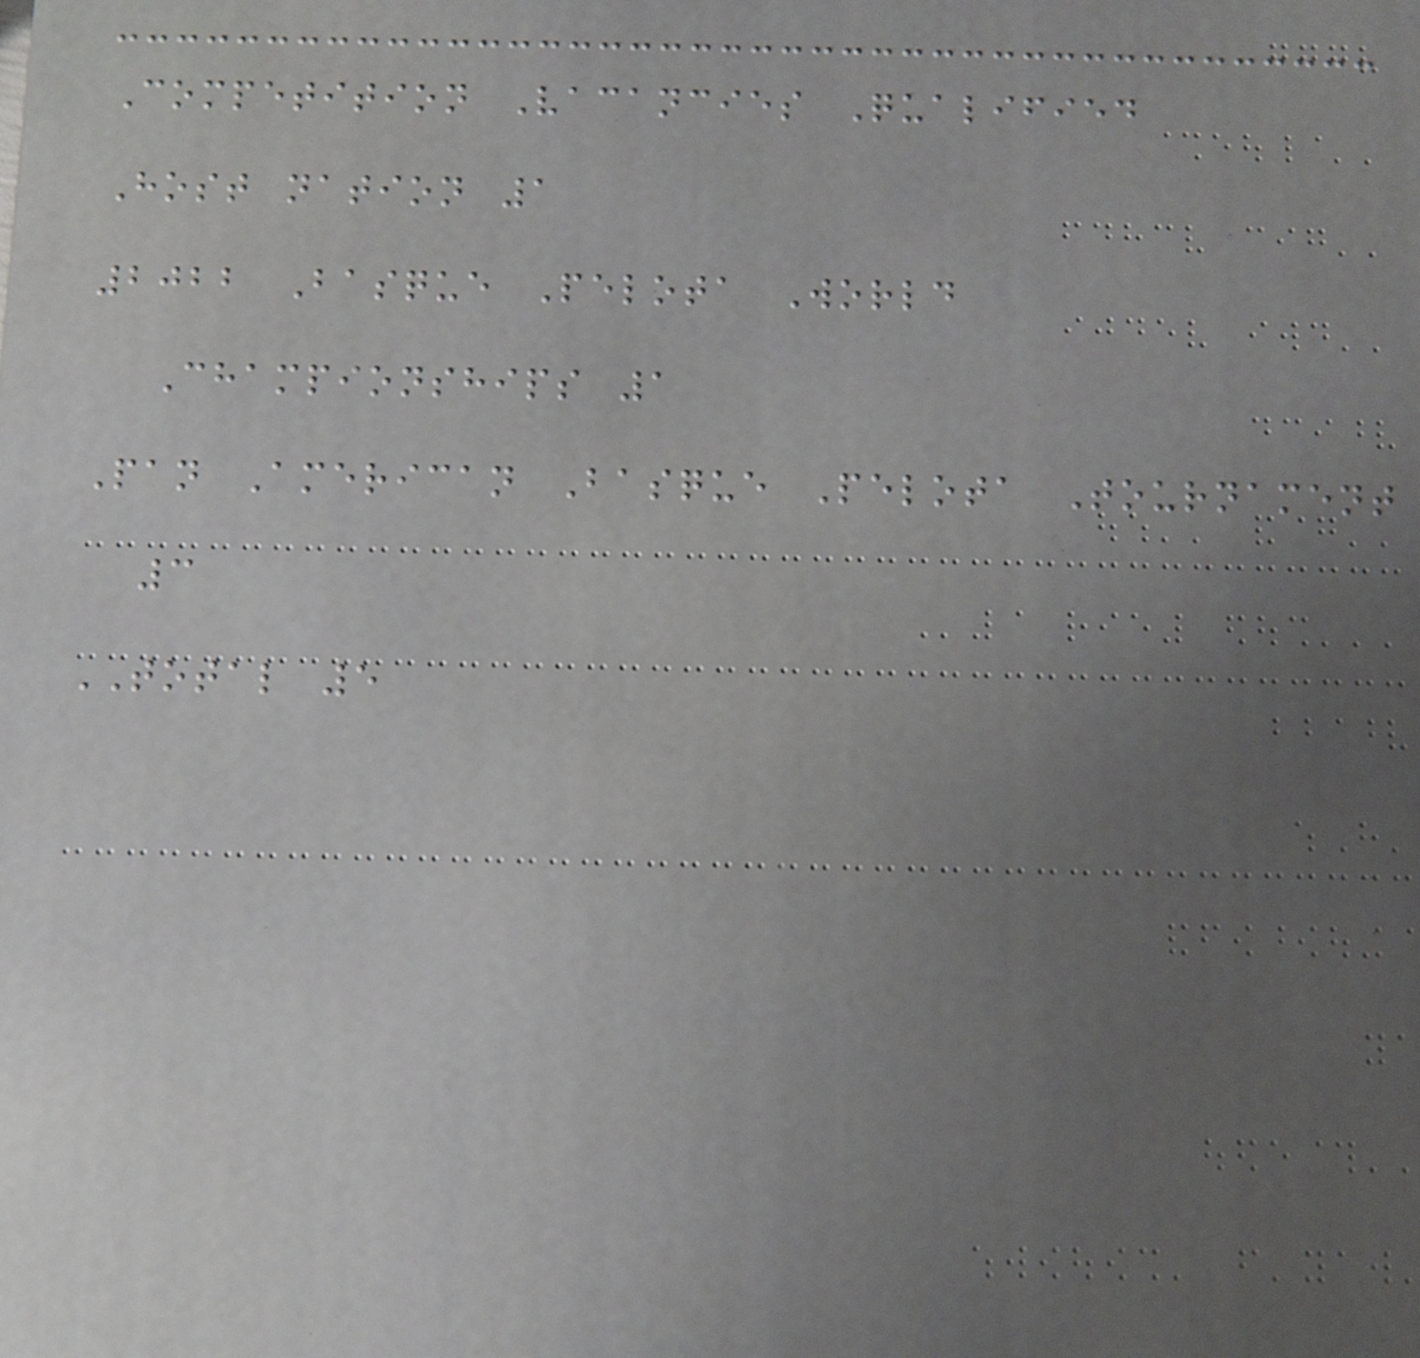Competition Vacancies Qualified
Host nation 1
2022 Basque Pelota World
Championships 1
Pan American Basque Pelota Tournament
3
TOTAL 5
